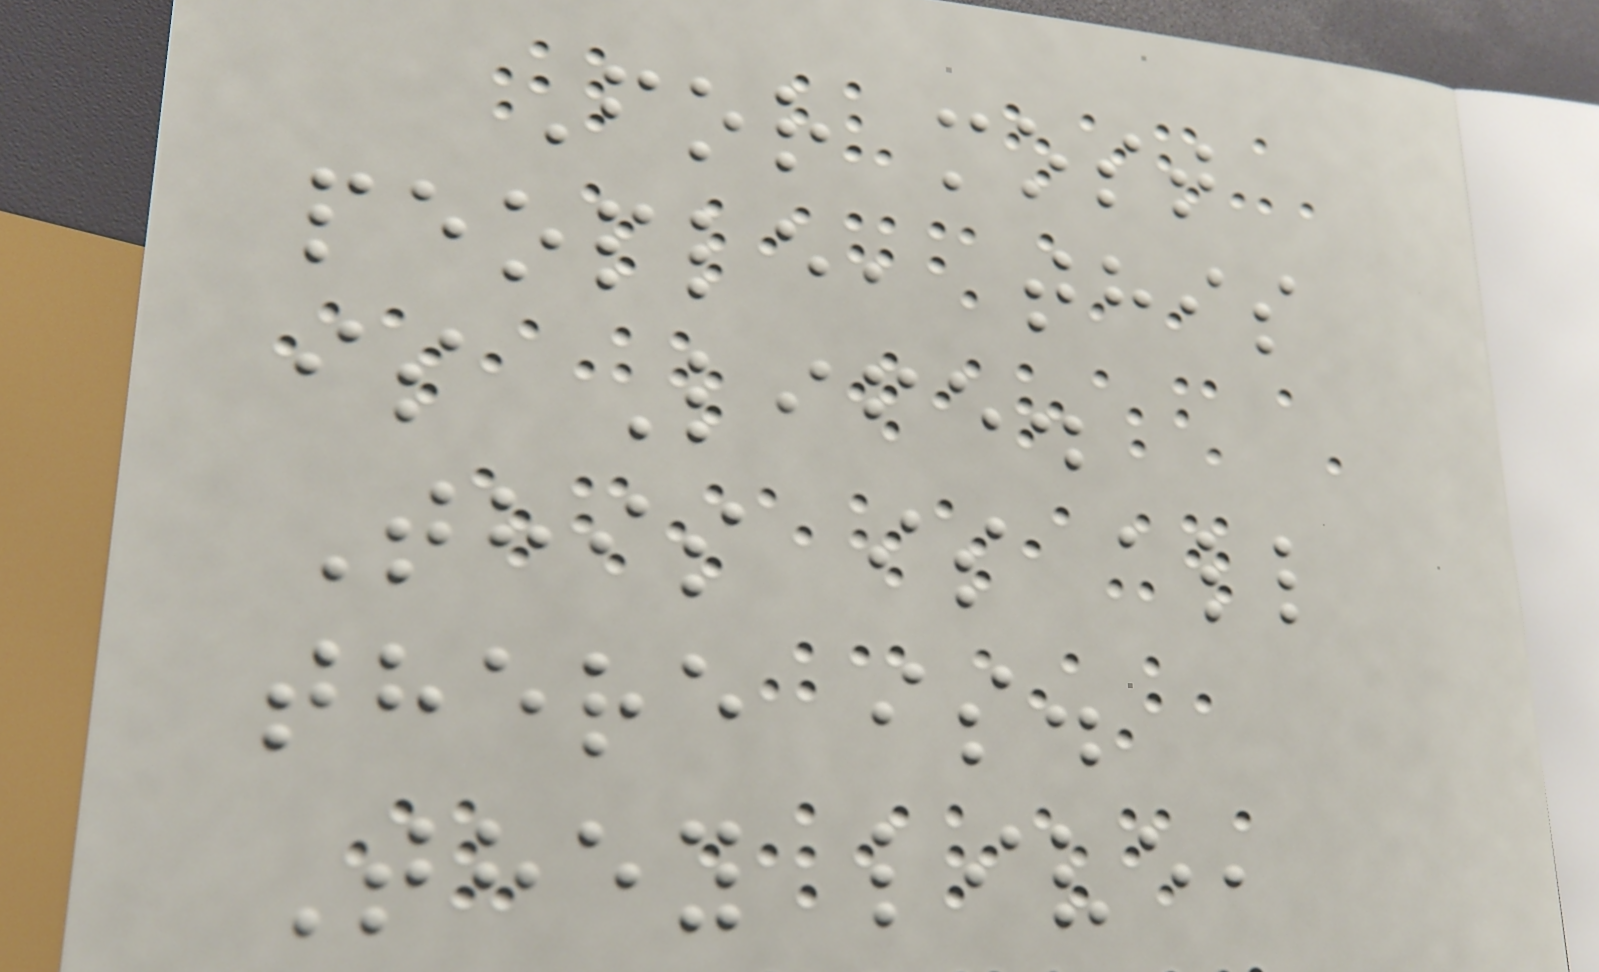For most
people, this
is Life.
This is all
there is.
They live,
